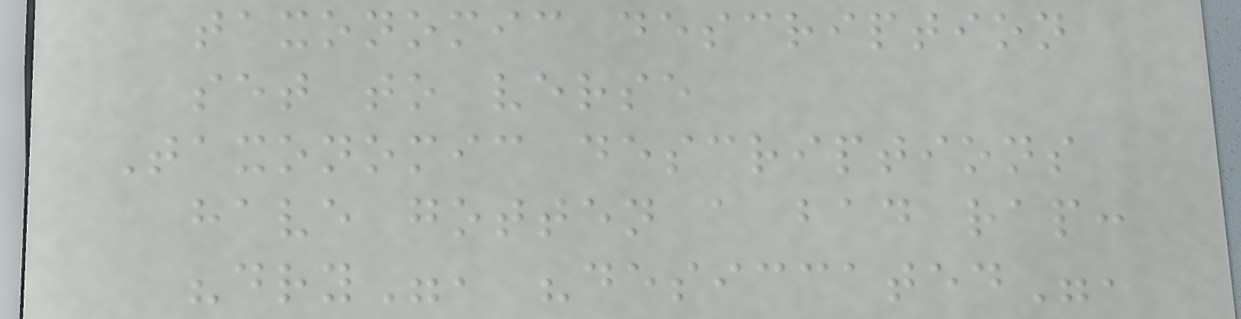taxonomic description
set to verse
Taxonomic descriptions
have gotten a bad rap:
"dry", "desiccated",
